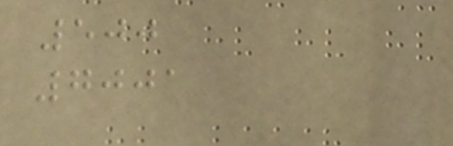500
7001
